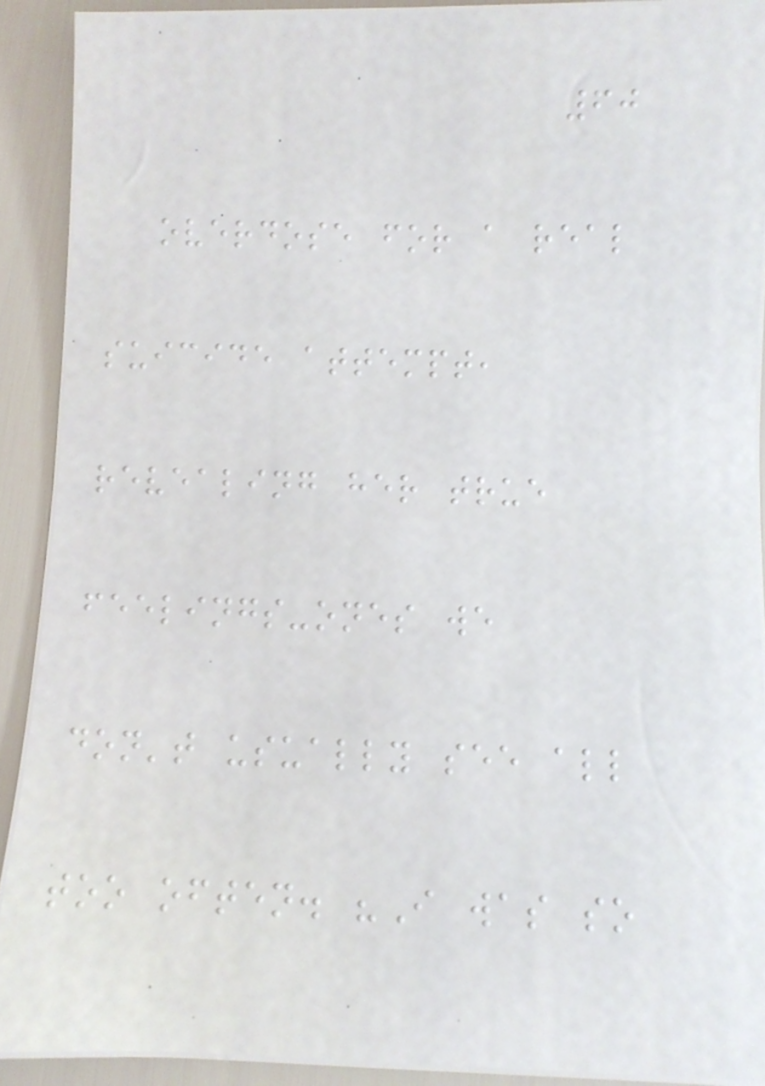60
overdose for a real
suicide attempt,
revealing her true
feelings-ones we
don't usually see all
too often. "I was so
